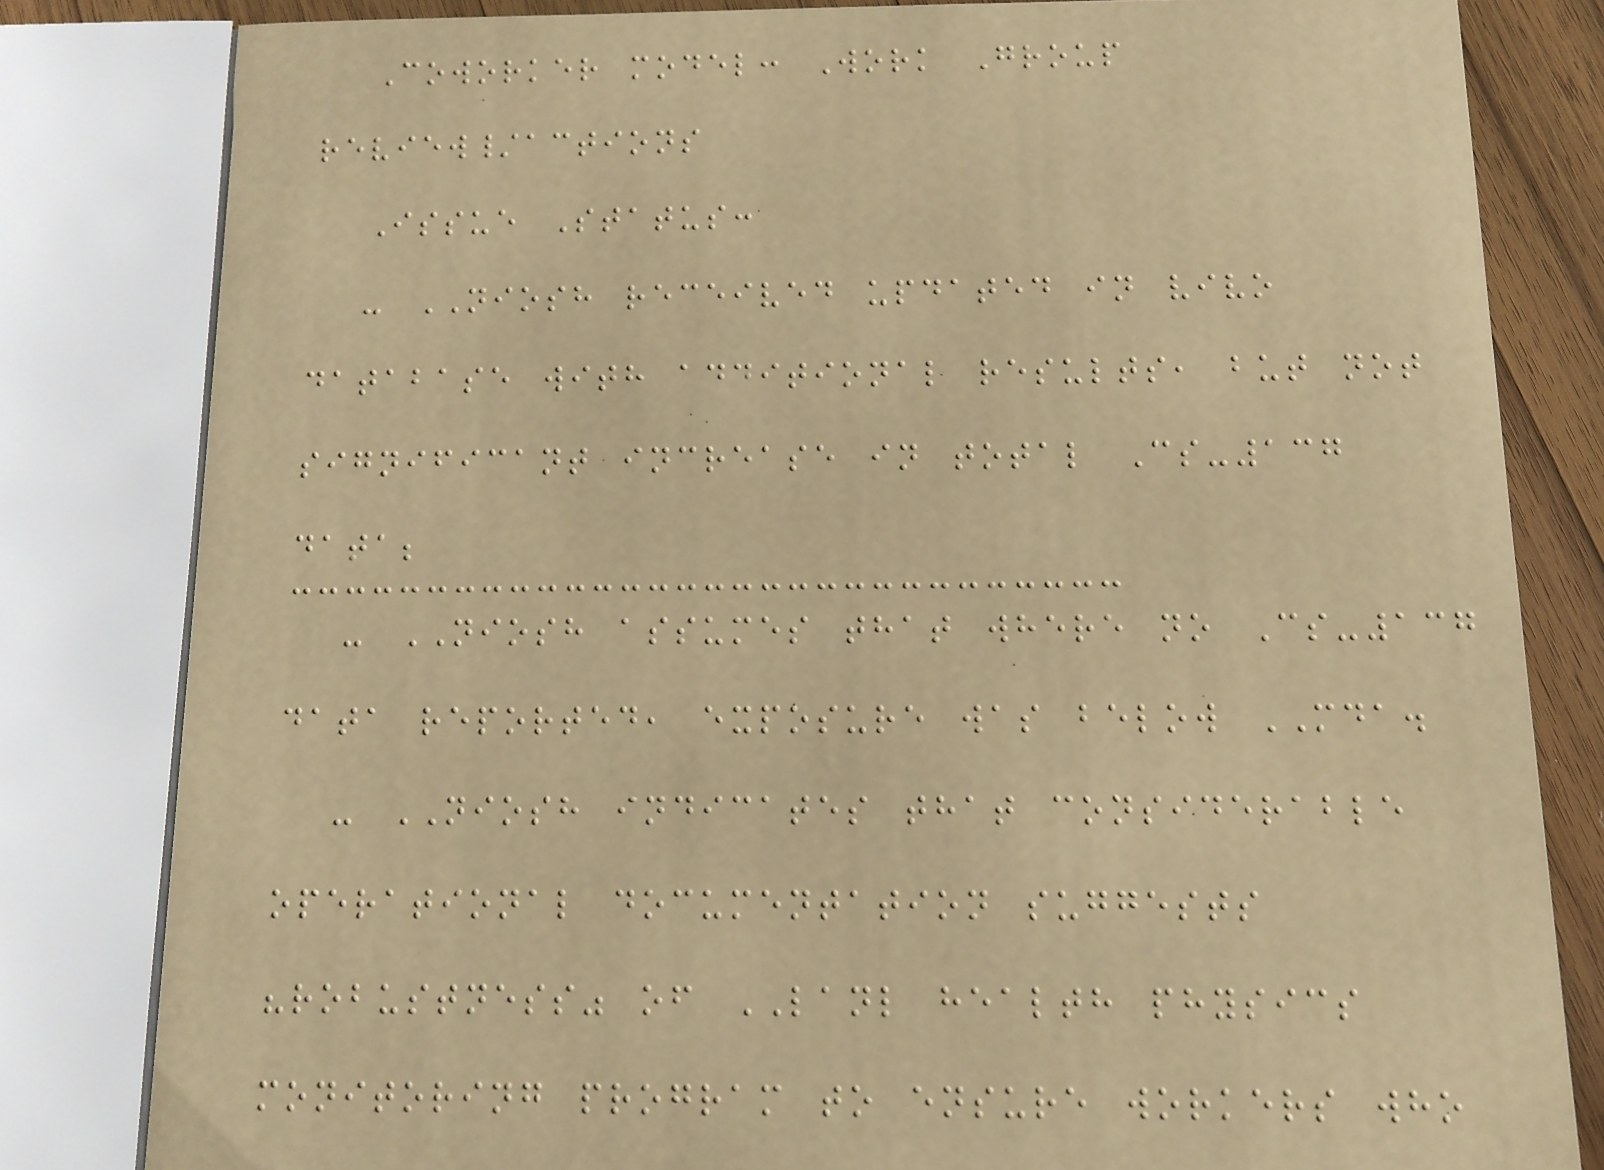Coworker model: Work Group
review/actions
Issue Status:
- NIOSH received updated in vivo
database with additional results, but not
significant increase in total Cs-137
data;
- NIOSH assumes that where no Cs-137
data reported, exposure was below MDA.
- NIOSH indicates that considerable
operational documentation suggests
"robustness" of LANL health physics
monitoring program to ensure workers who
